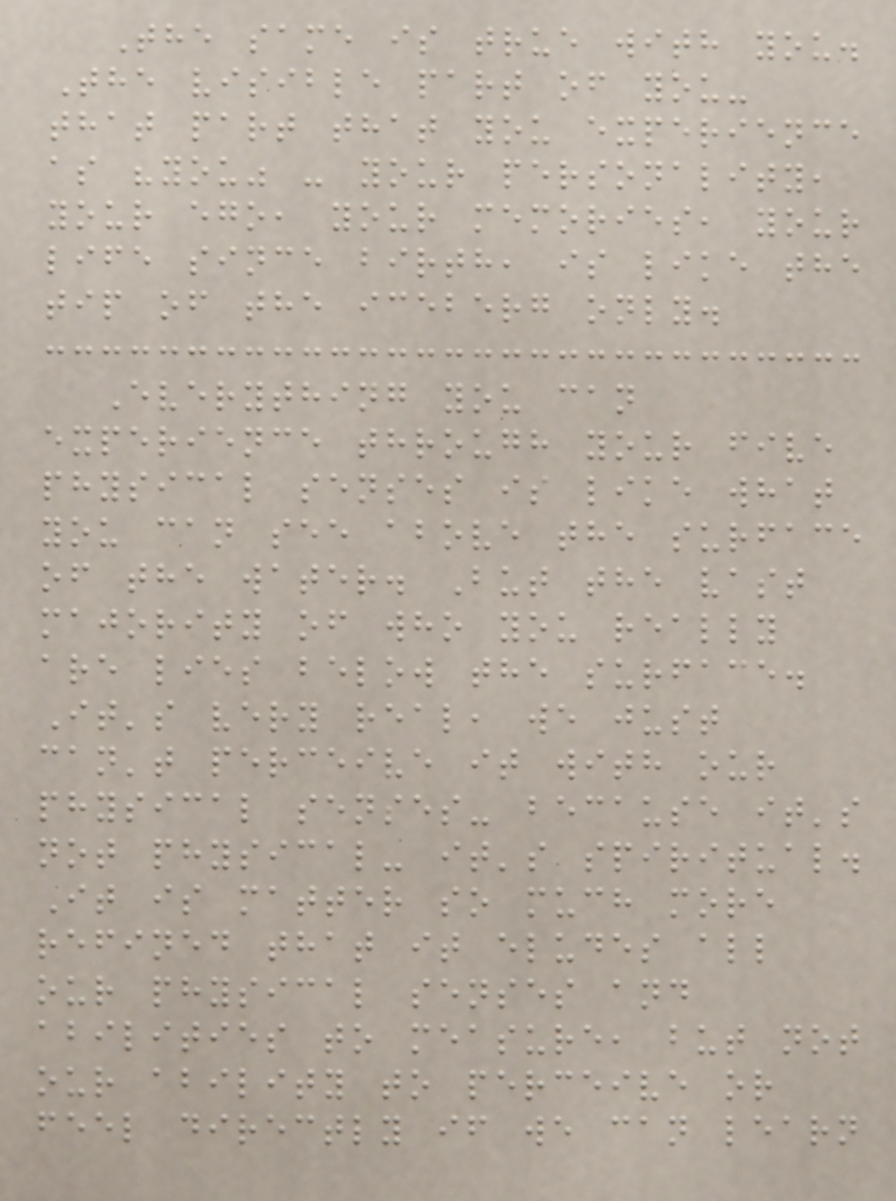The same is true with you.
The visible part of you-
that part that you experience
as "you" - your personality,
your ego, your memories, your
life since birth, is like the
tip of the iceberg only.
Everything you can
experience through your five
physical senses is like what
you can see above the surface
of the water. But the vast
majority of who you really
are lies below the surface.
It's very real, we just
can't perceive it with our
physical senses- because it's
not physical- it's spiritual.
It is matter so much more
refined that it eludes all
our physical senses and
abilities to measure, but not
our ability to perceive or
feel directly if we can learn
